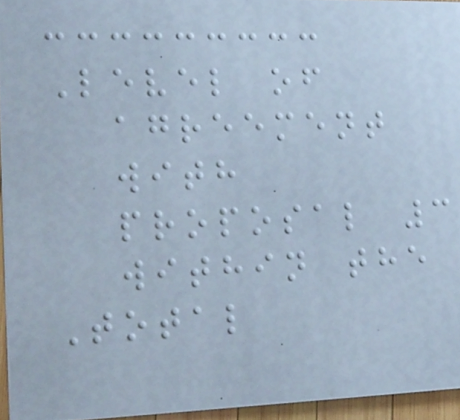Level of
agreement
with
proposal 3
within the
Total
